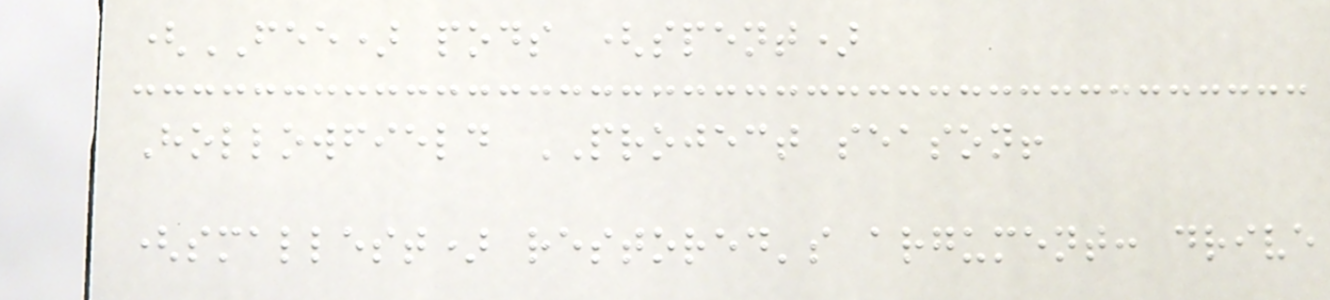(FEE) pods (spent)
Hollowfield PROJECT season!
(smallest) restored's argument: drive
